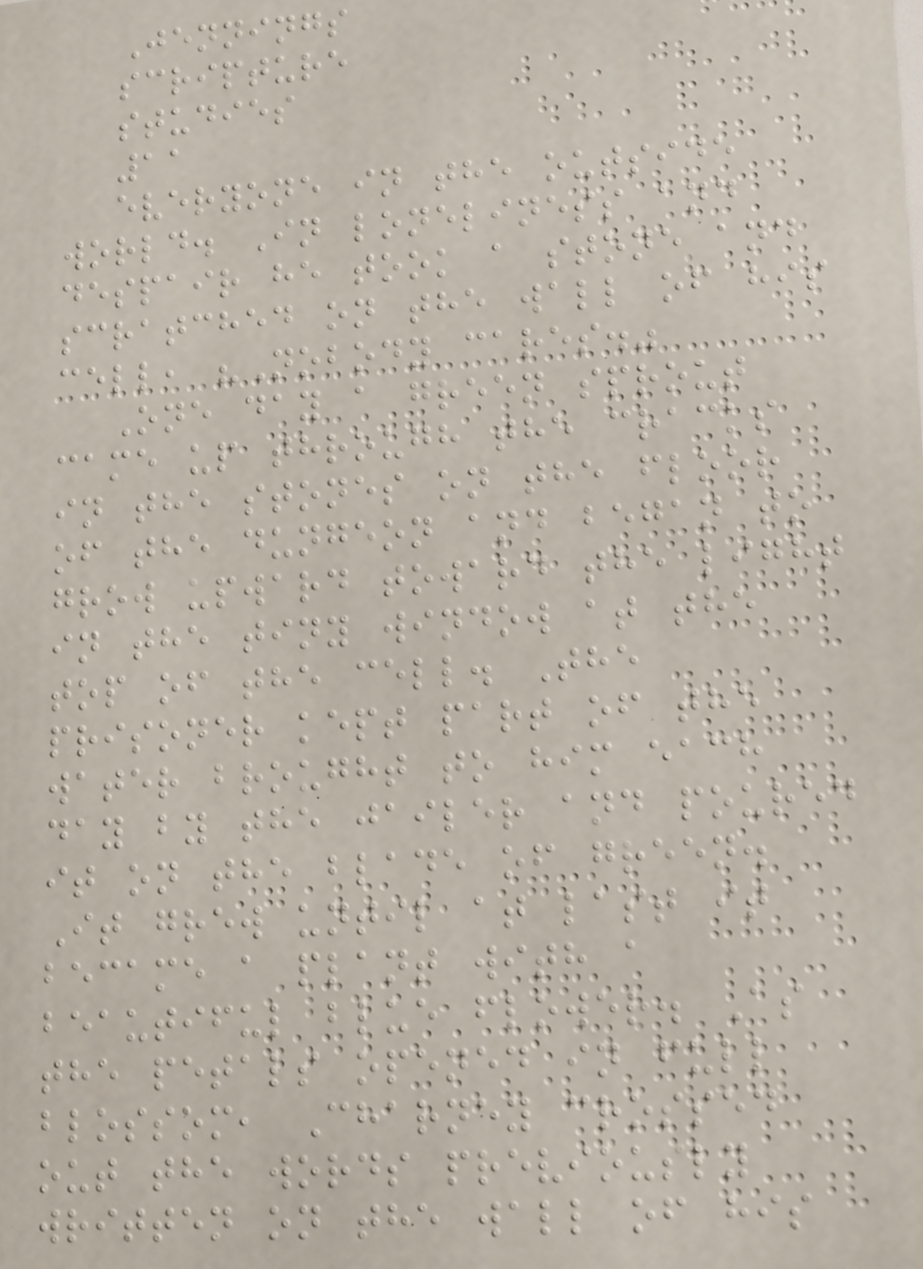Jennings
scripture
studies
11
everyone in the outside
world. In loneliness and
despair he took a stone and
scratched on the wall of his
cell, "Nobody cares."
One day a green sprout
came up through the cracks
in the stones on the floor
of the dungeon and began to
grow upward toward the light
in the tiny window at the
top of the cell. The
prisoner kept part of the
water brought to him each
day by the jailer and poured
it on the blade of green.
It grew until at last it
became a plant with a
beautiful blue flower. As
the petals opened in full
blossom, Charney crossed
out the words previously
written on the wall of his
